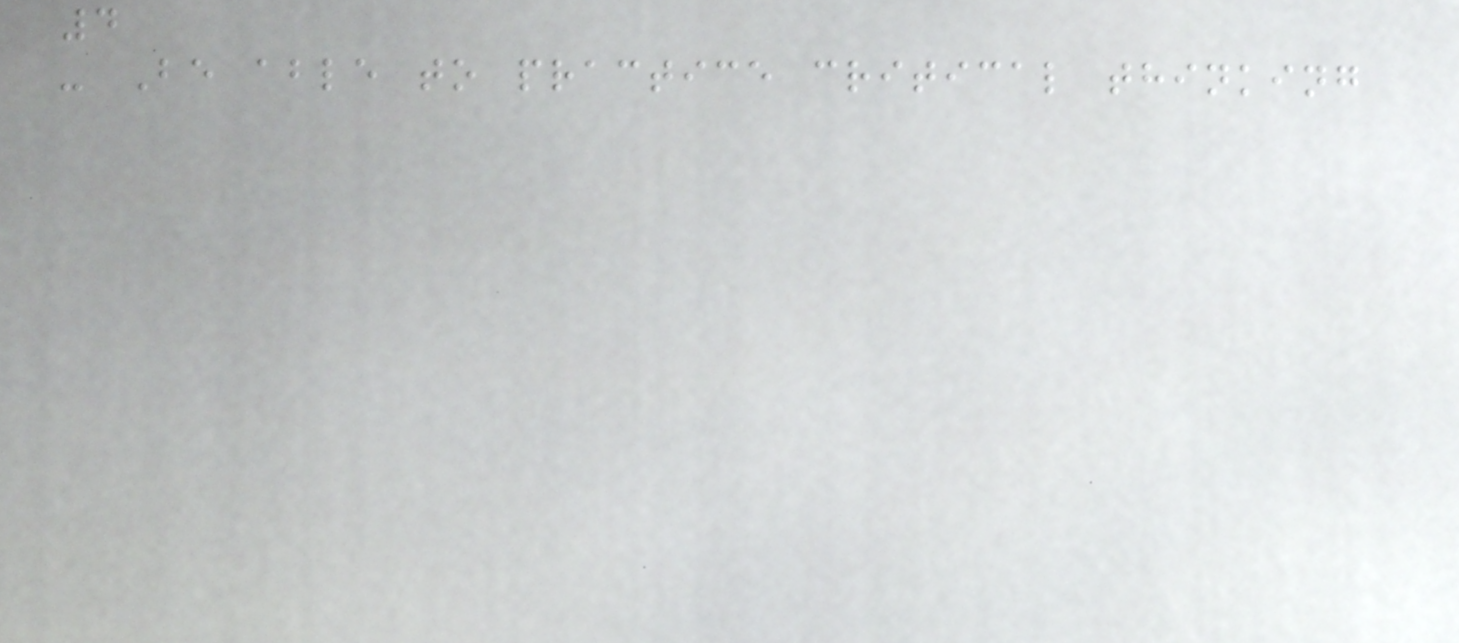4
- Be able to practice critical thinking
